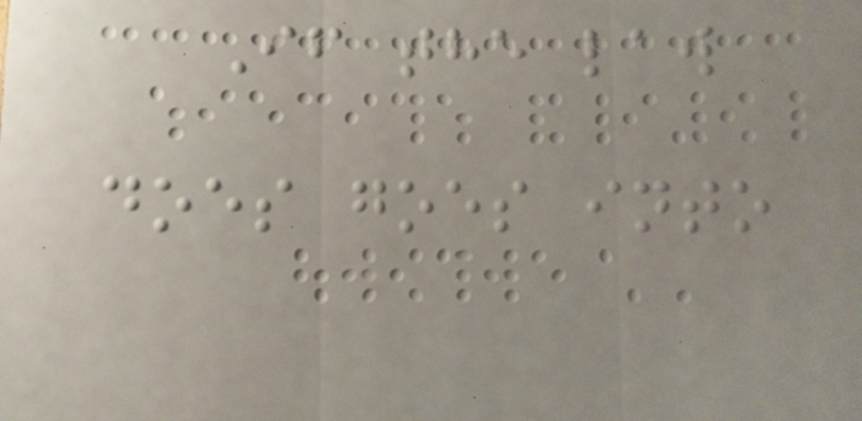If the law
does goes into
